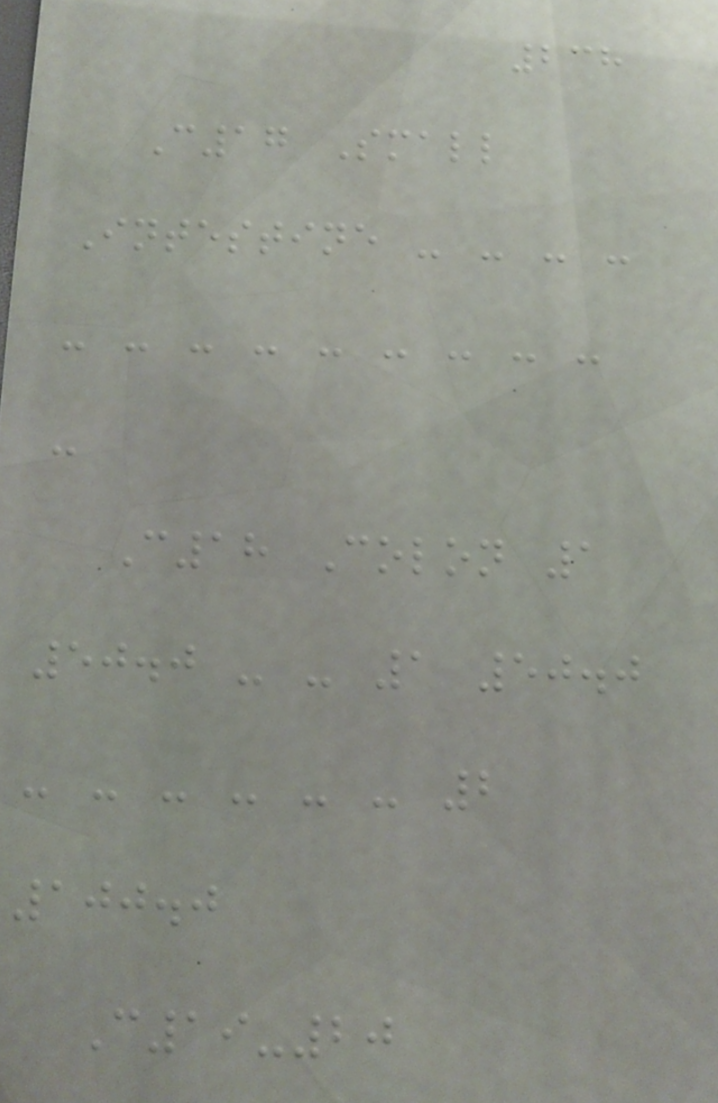238
C17 Small
Intestine - - - -
- - - - - - - - -
-
C18 Colon 1
50.0 - - 1 50.0
- - - - - - 2
100.0
C19-20
